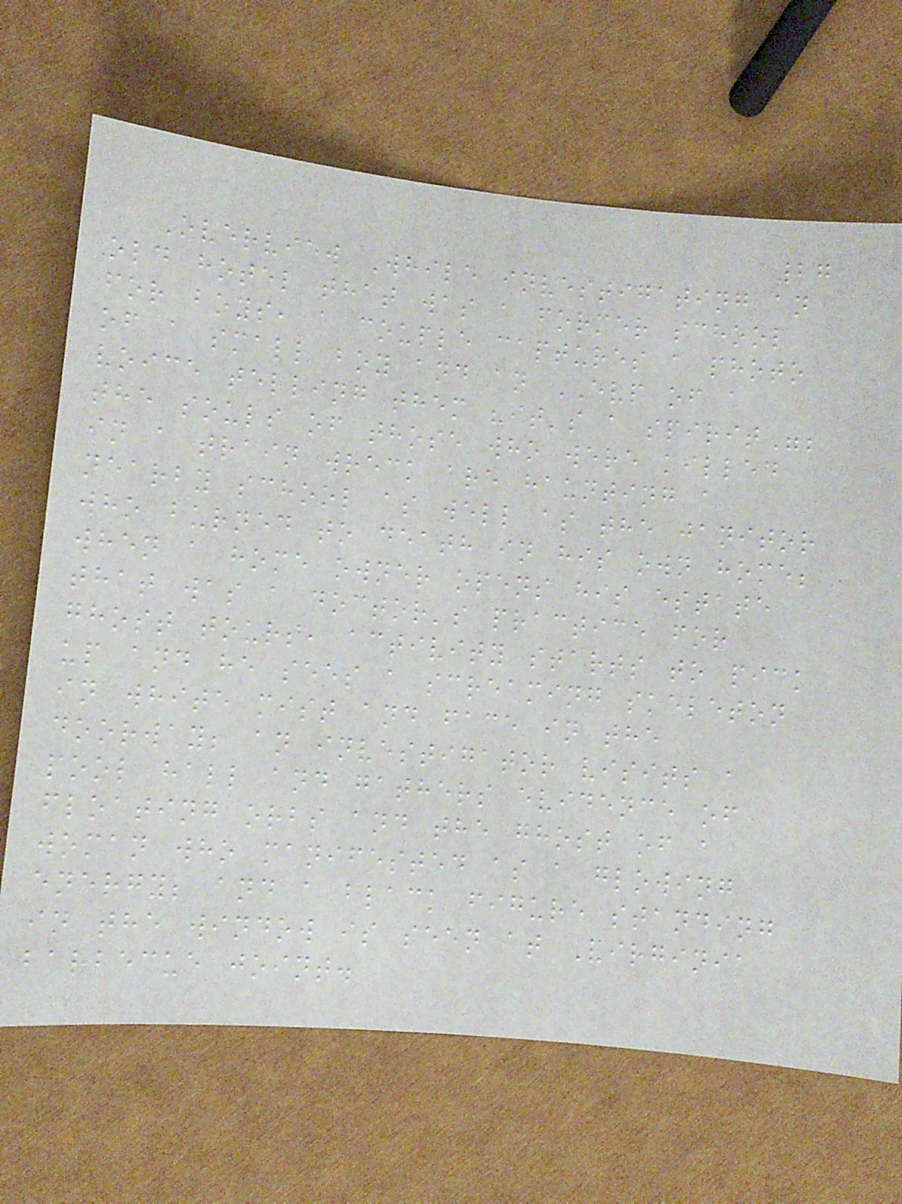27
Overview While investigating an
old hotel that was a former school
for boys, a couple captures a photo
of a small boy and an EVP of a
voice telling them "it's a spirit";
the souls of those who were killed
in a train wreck are haunting a
nearby school as well as the janitor
who burned to death in his own home;
when a home owner opens his estate
that was a doctor's practice for
ghost tours, activity starts to pick
up and he sees a screaming skeleton
in white mist and face in the
doorway; an investigator visits a
pool hall and gathers evidence of
floating orbs and the ghost of a
woman who manifested as a glowing
energy; and a black figure standing
in the window is seen at Virginia
barbecue joint.
